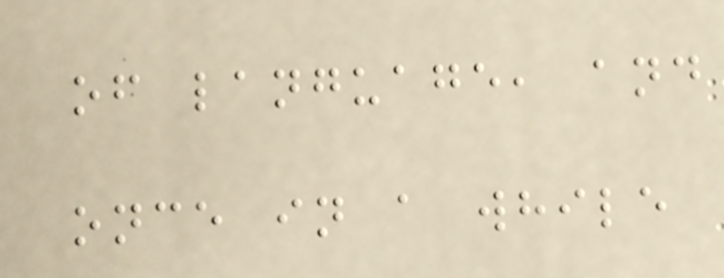of language, and
once in a while
